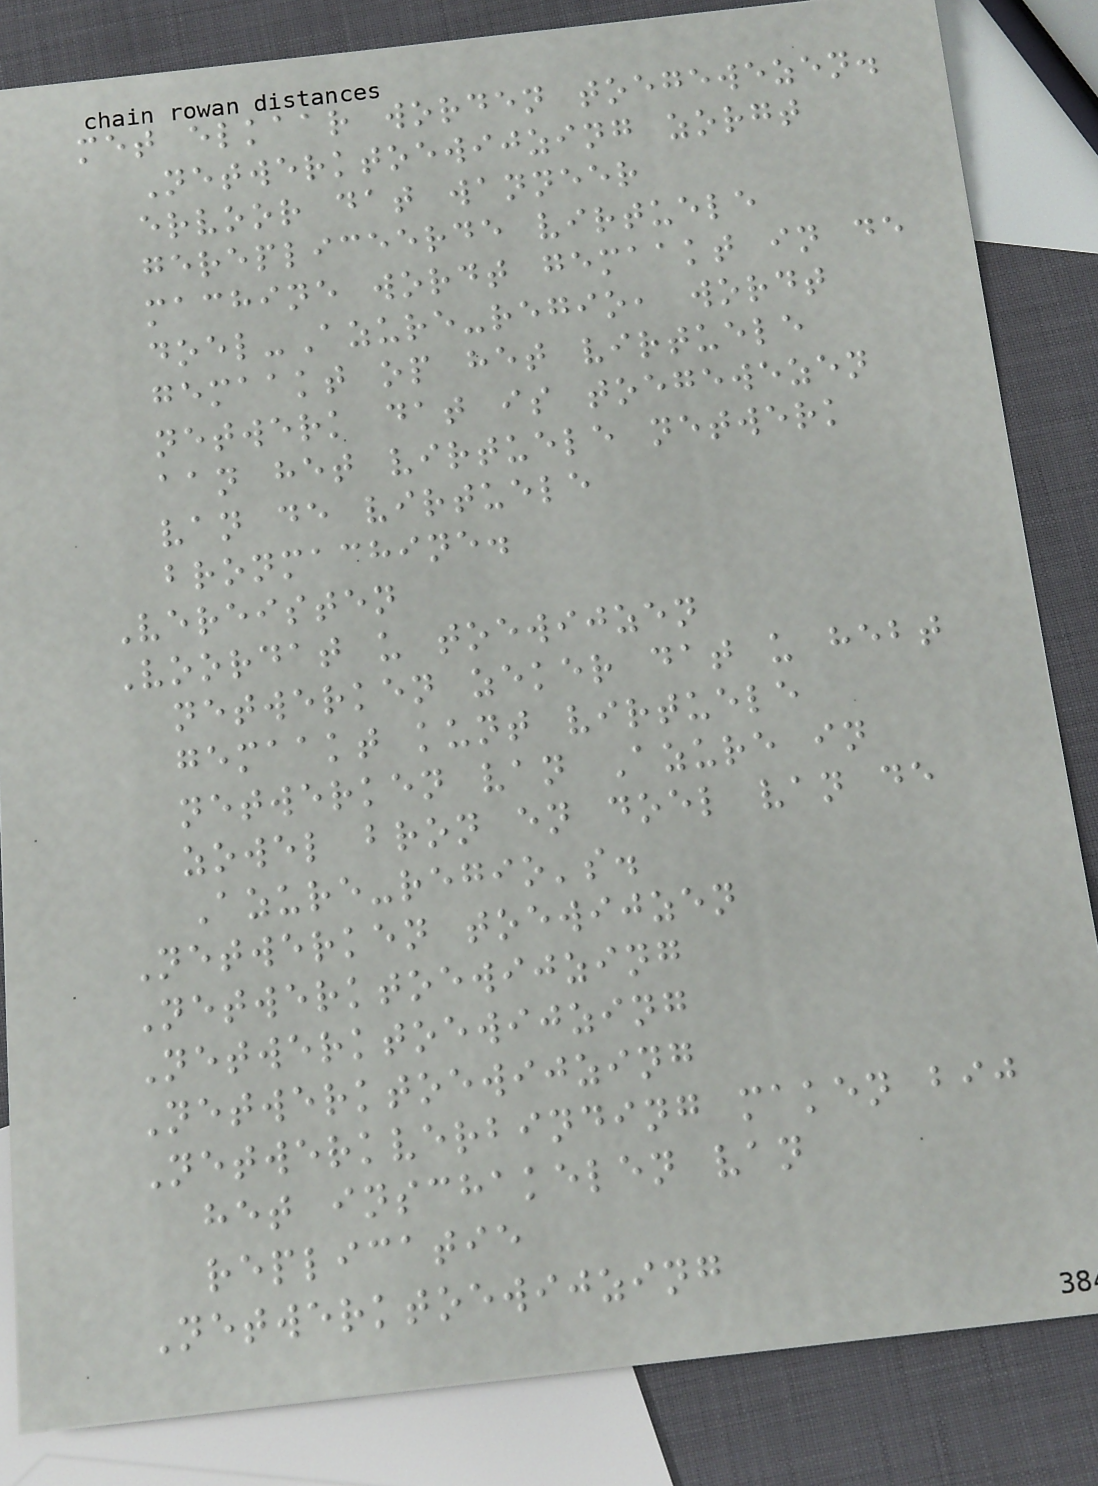met elkaar worden toegewezen.
Netwerktoewijzing zorgt
ervoor dat wanneer
gerepliceerde virtuele
machine wordt gemaakt in de
doel-Azure-regio, wordt
gemaakt op het virtuele
netwerk dat is toegewezen
aan het virtuele netwerk
van de virtuele
bronmachine.
Vereisten
Voordat u toewijzen
netwerken zeker dat u hebt
gemaakt kunt virtuele
netwerken van Azure in
zowel bron en doel van de
Azure-regio's.
Netwerken toewijzen
Netwerktoewijzing
Netwerktoewijzing
Netwerktoewijzing
Netwerkverbinding maken bij
het inschakelen van
replicatie
Netwerktoewijzing
